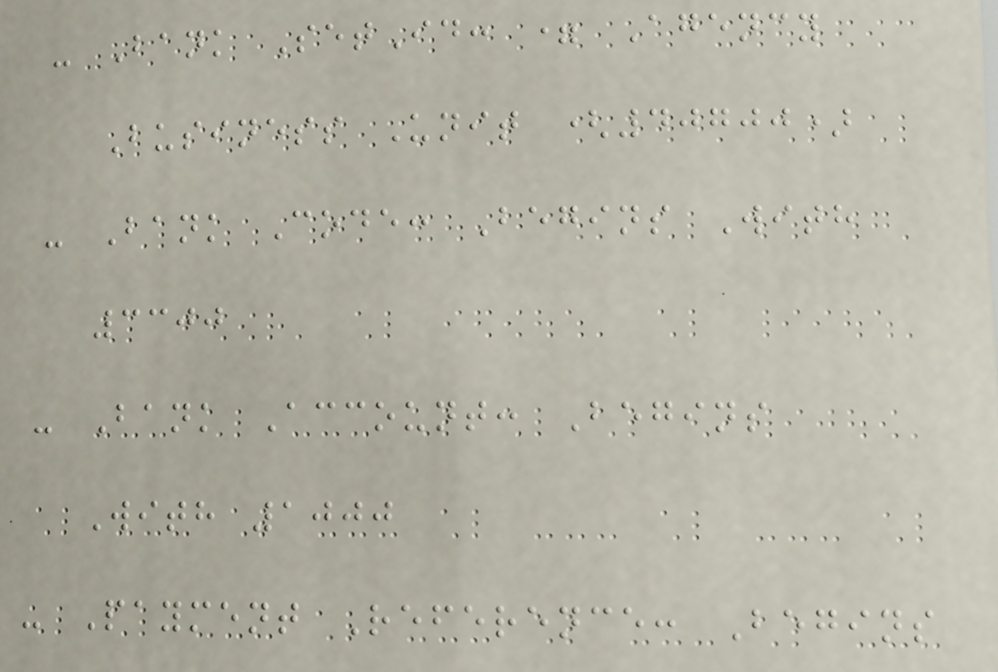- Bank SetId: = Agency
Business Unit (40700)
- Bank Code: Begins With
3300
- Bank Account: Begins
With 1000
- Payment Reference: Begins
